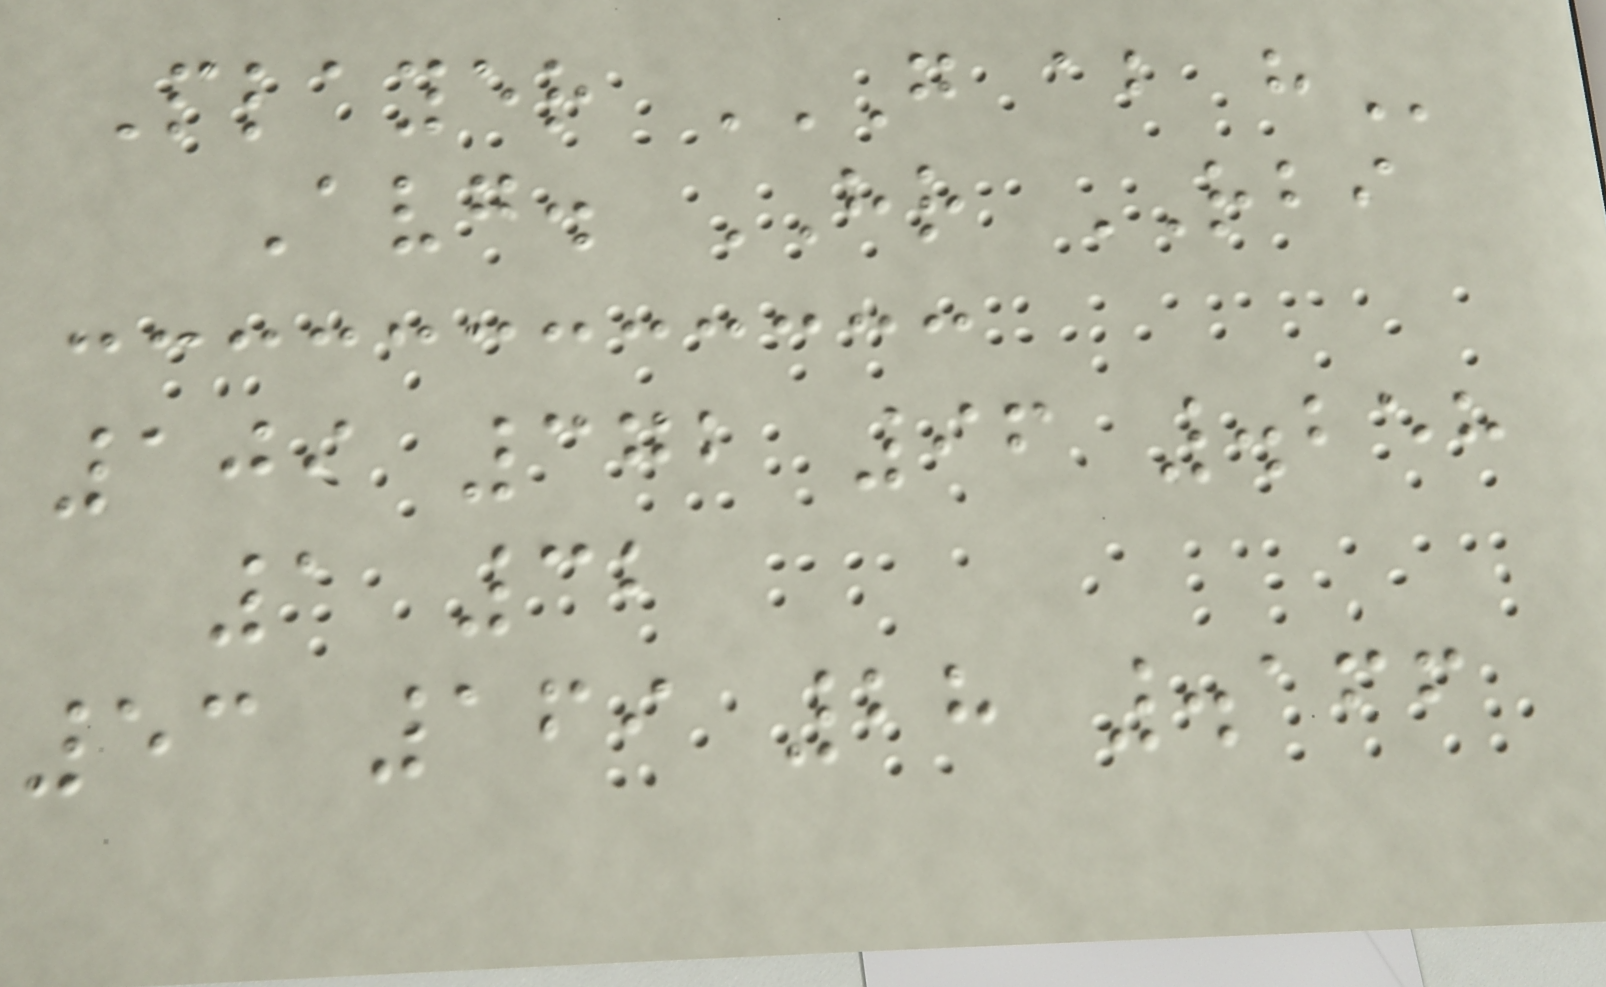Player G AB H
Avg. HR RBI
109 372 96 .258
1 32
53 169 28 .166
